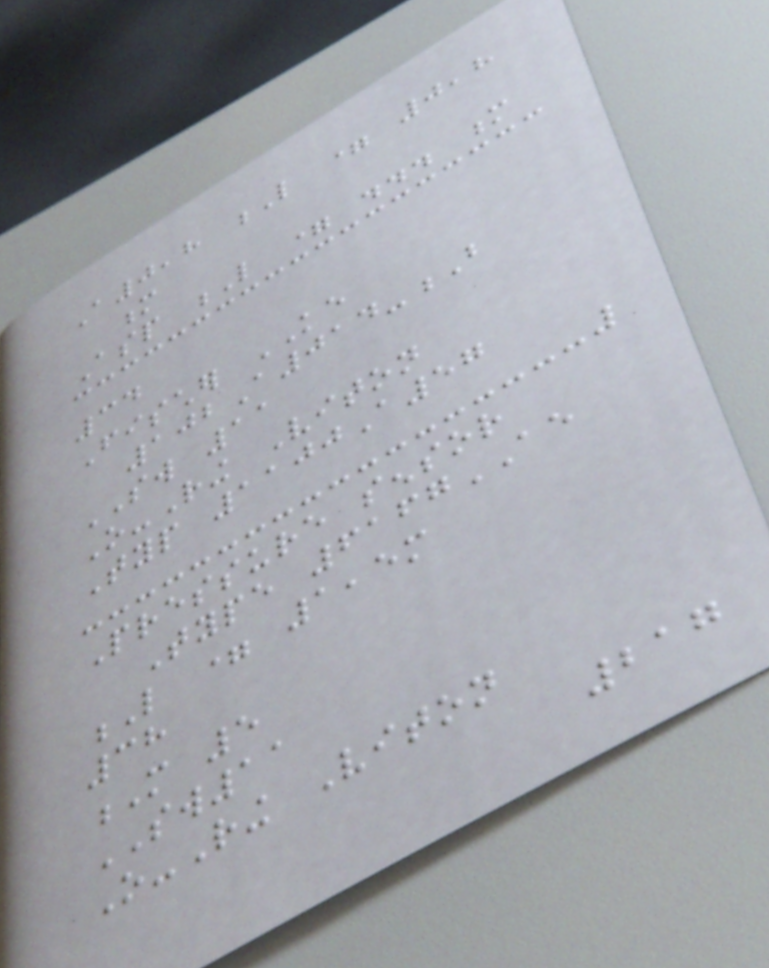A0,8 L = 0,8
m
Asp L = ... m
34
Fischer KE
102A014-B
SW 11
O-Ring Viton
Typ 1100A57
Pressure sensor
Type 6167AE
L = 1,5m
38
M 5
SW11
O-Ring Viton
217
